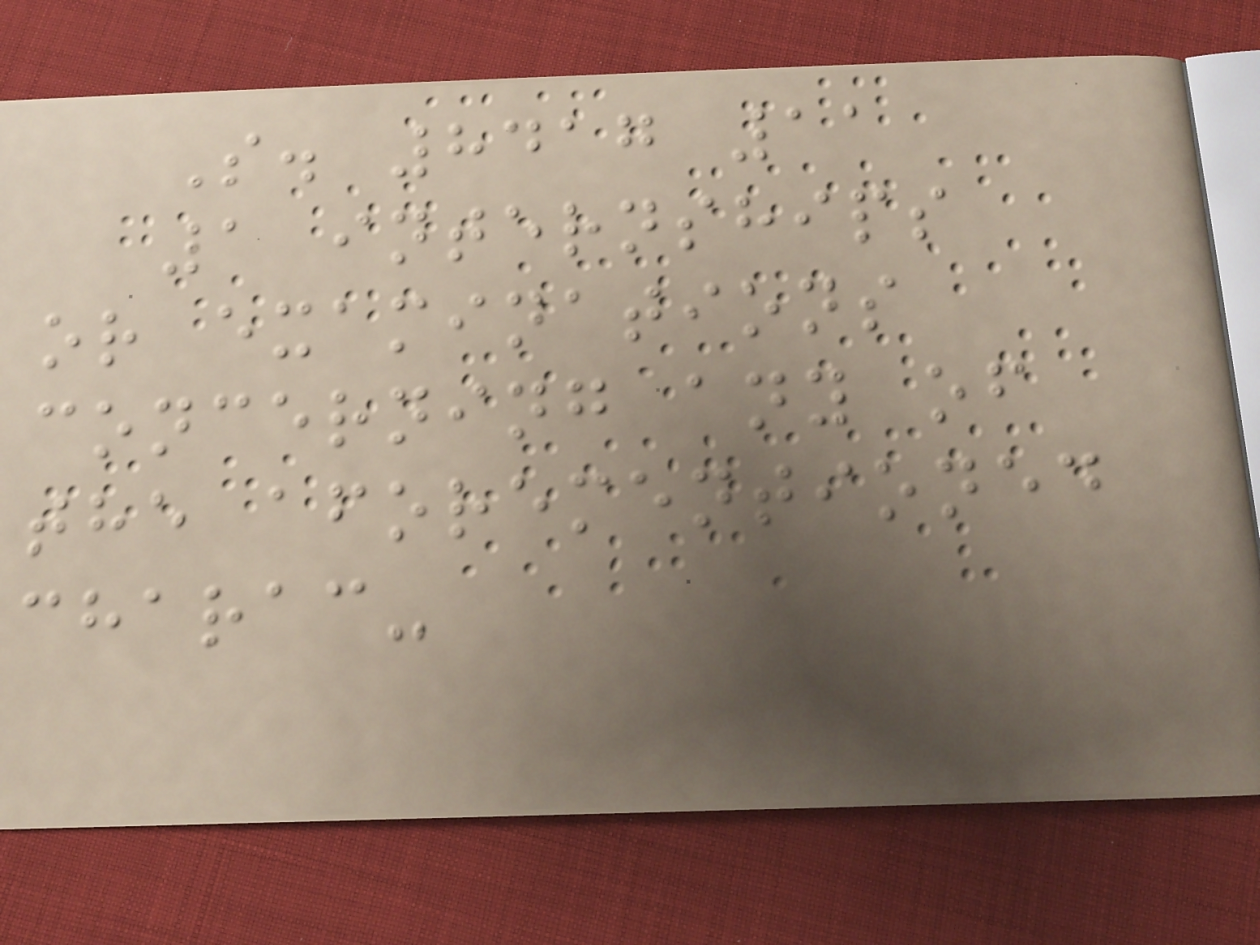S. 8417 11
1 internships
or examinations
concerning any of
the aforementioned
charac-
